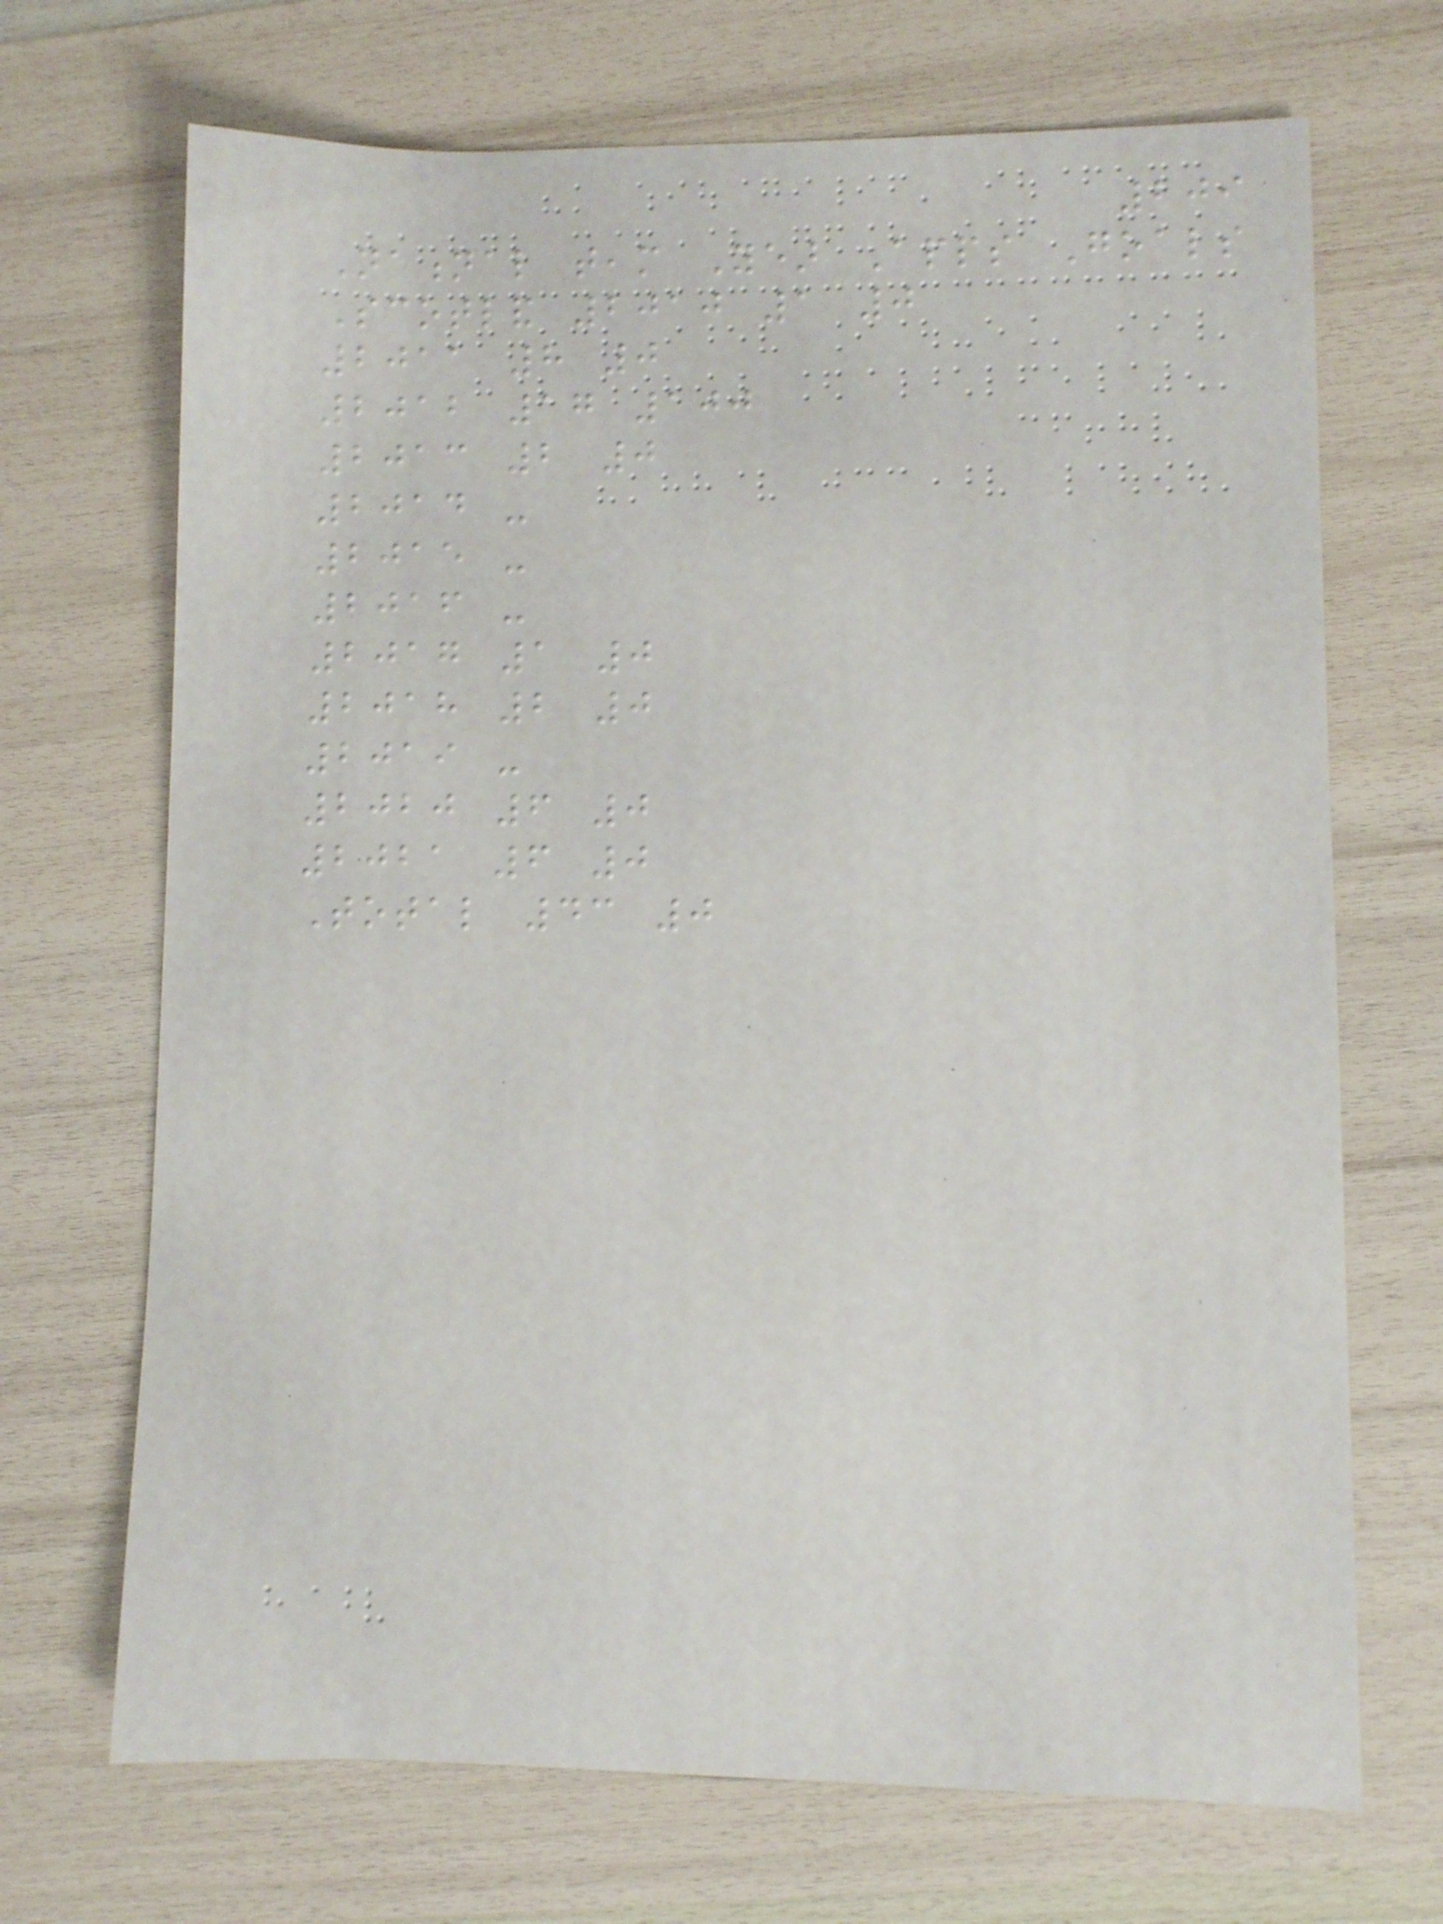209
National team Year Apps Goals
Scotland 2010 1 0
2011 8 0
2012 17 100
2013 2 0
2014 -
2015 -
2016 -
2017 1 0
2018 2 0
2019 -
2020 6 0
2021 6 0
Total 43 0
